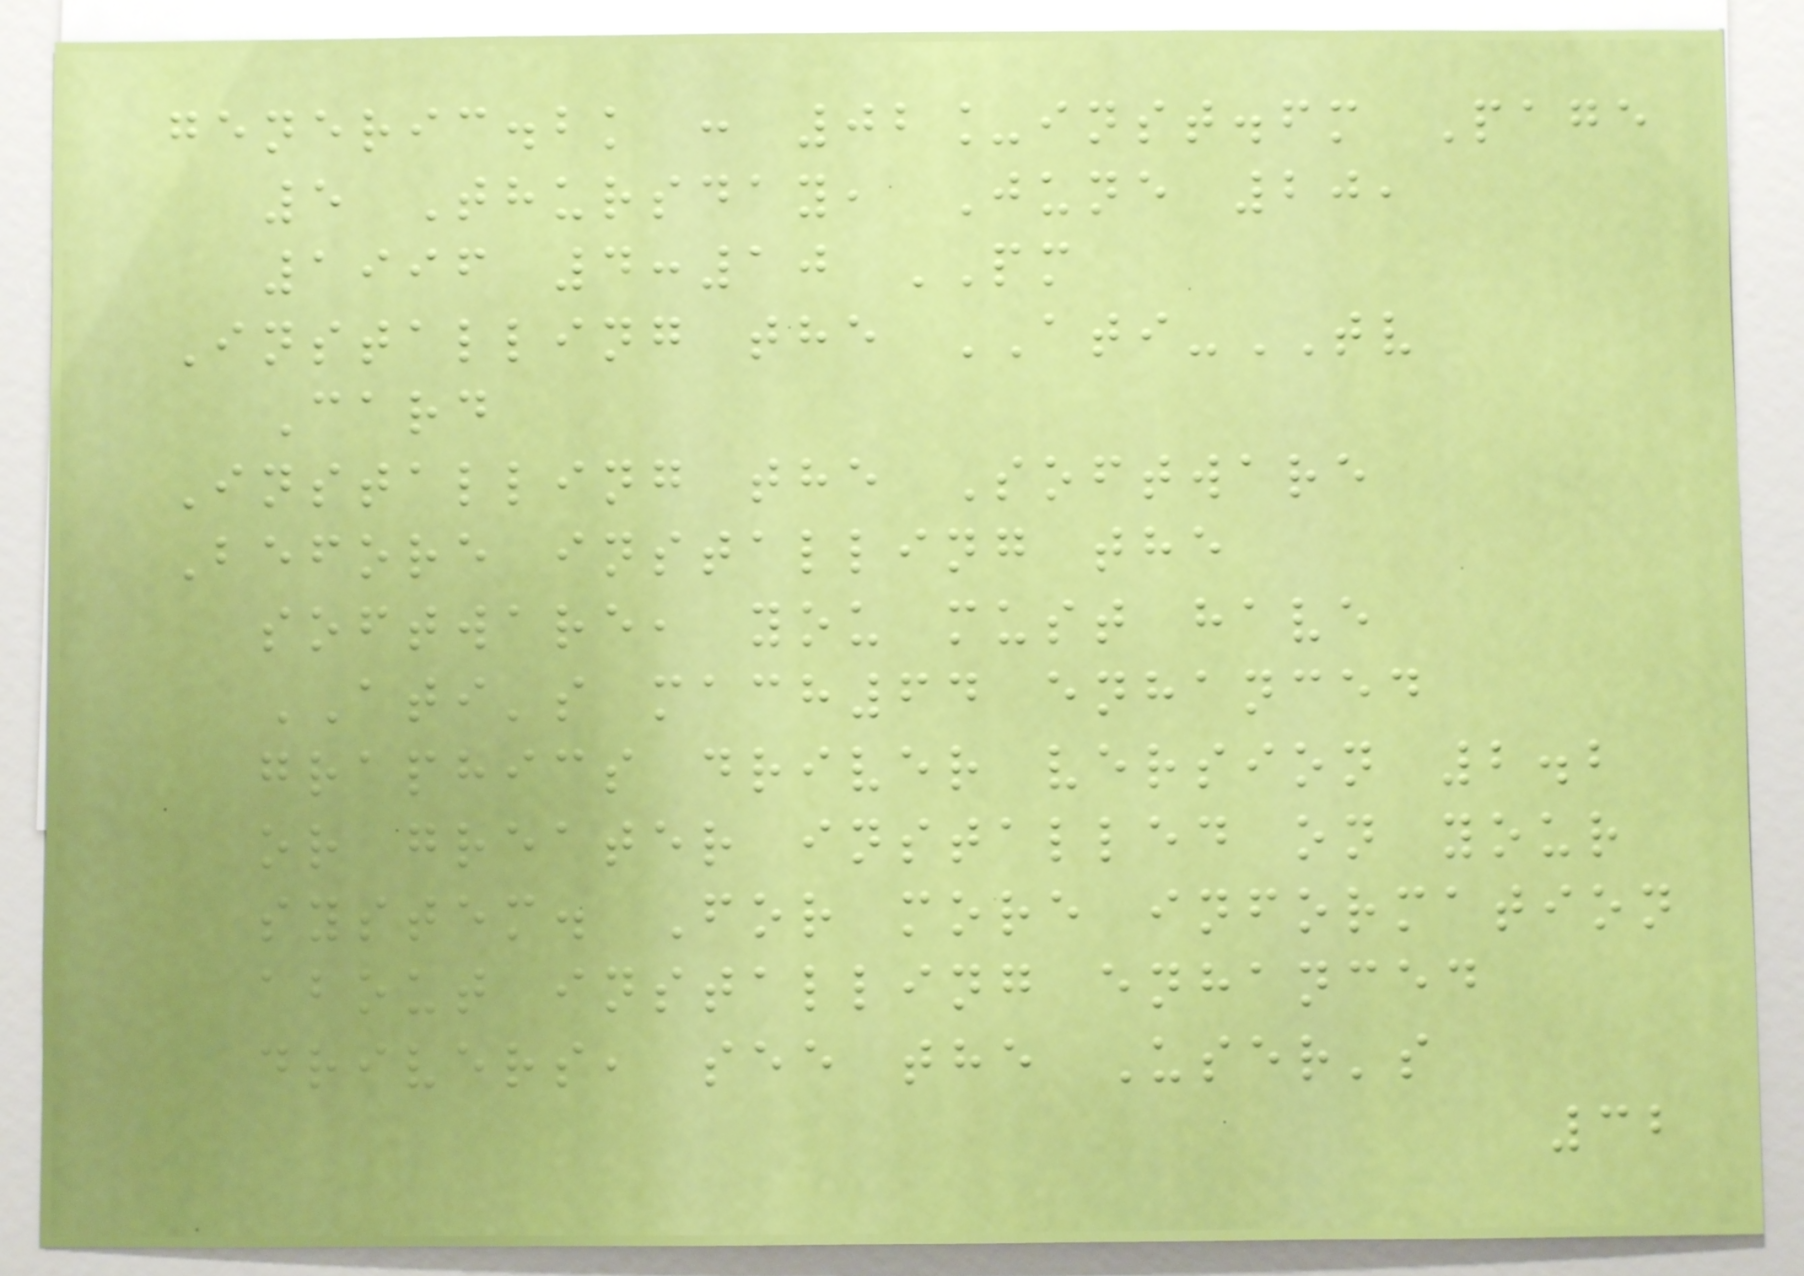generic.bk : 02_inst.fm Page
5 Thursday, June 20,
1996 4:10 PM
Installing the ATI-TV
Card
Installing the Software
Before installing the
software, you must have
ATI's mach64 enhanced
graphics driver version 2.2
or greater installed on your
system. For more information
about installing enhanced
drivers, see the User's
32
